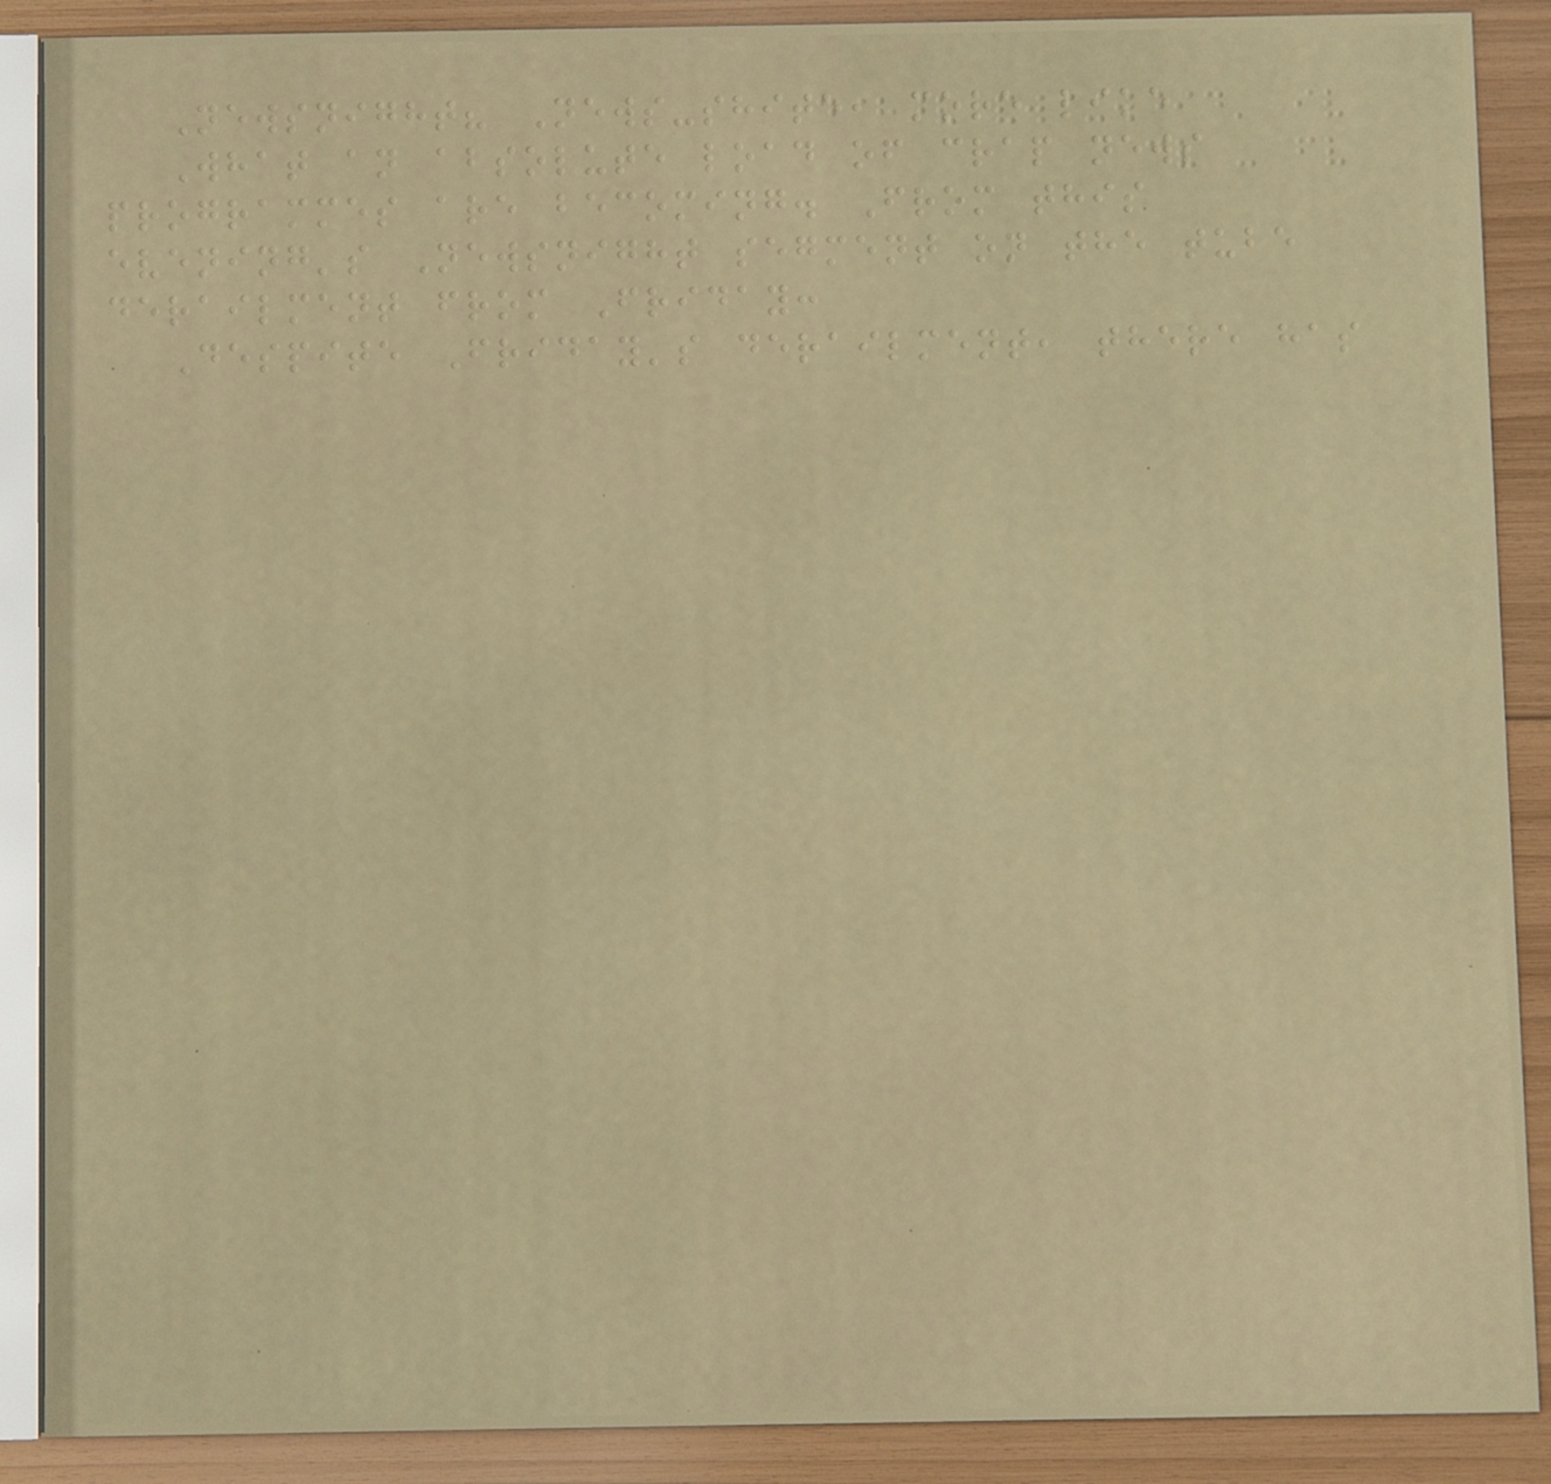Newsnight? News-shite, more like
What an absolute load of crap news
programmes are becoming. From this
evening's Newsnight segment on the tube
derailment from Friday:
Despite Friday's derailment, there has
